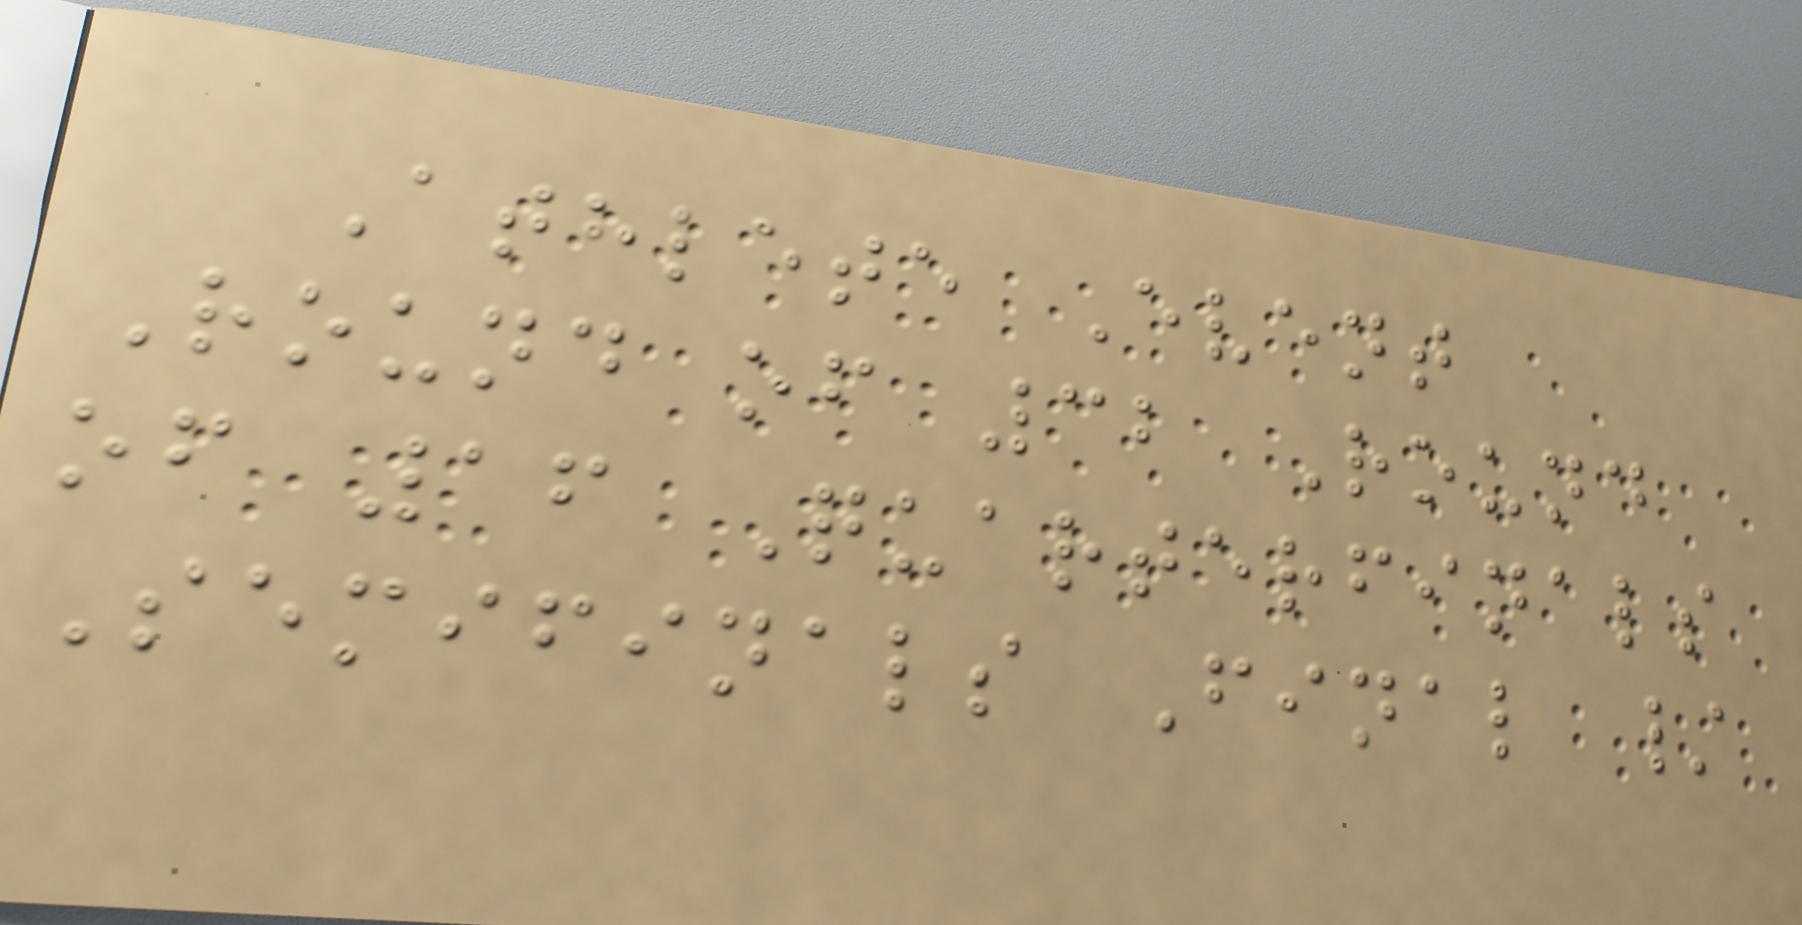Athlete Event
Round of 32 Round
of 16 Quarterfinals
Semifinals Final /
